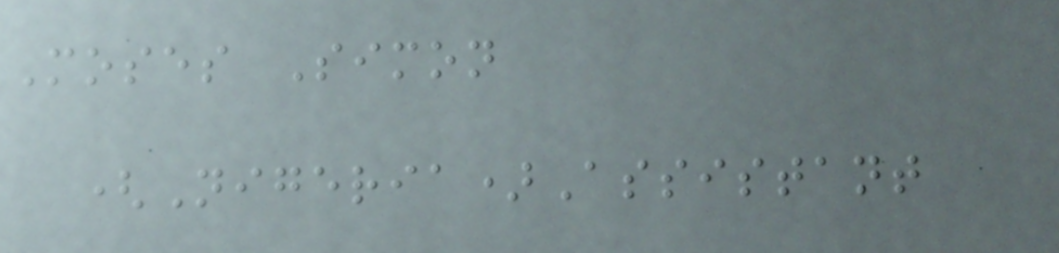Moses Simon
(Nigeria)Assistant
